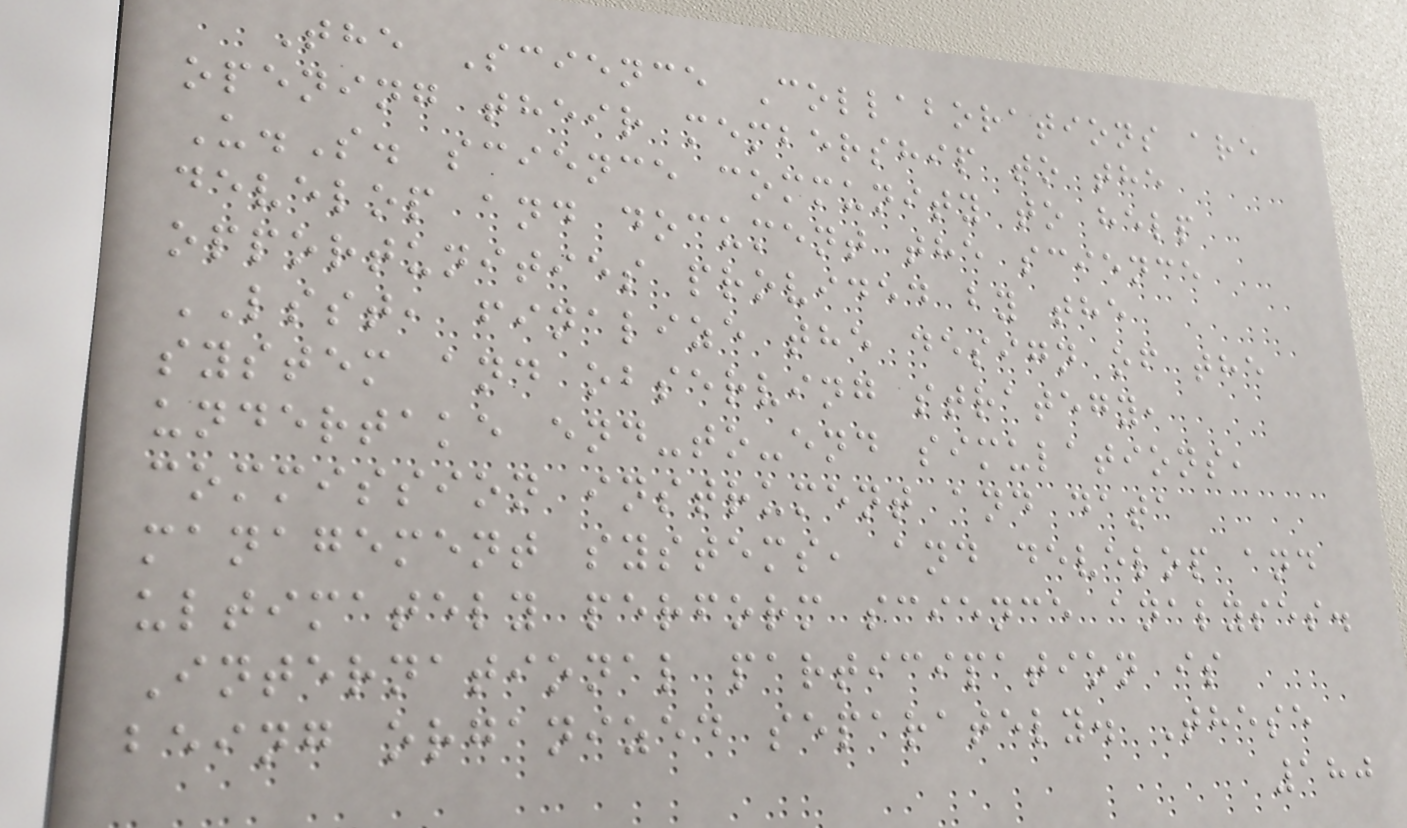The Science Collaborations are
opening their membership to the
U.S. science community to help
develop and document the science
opportunities provided by the
LSST, finalize the design of the
system and observing strategy,
undertake end-to-end simulations,
commission instrument and data
management systems, and develop and
ultimately perform science analyses.
International participation is
being organized separately. These
180
